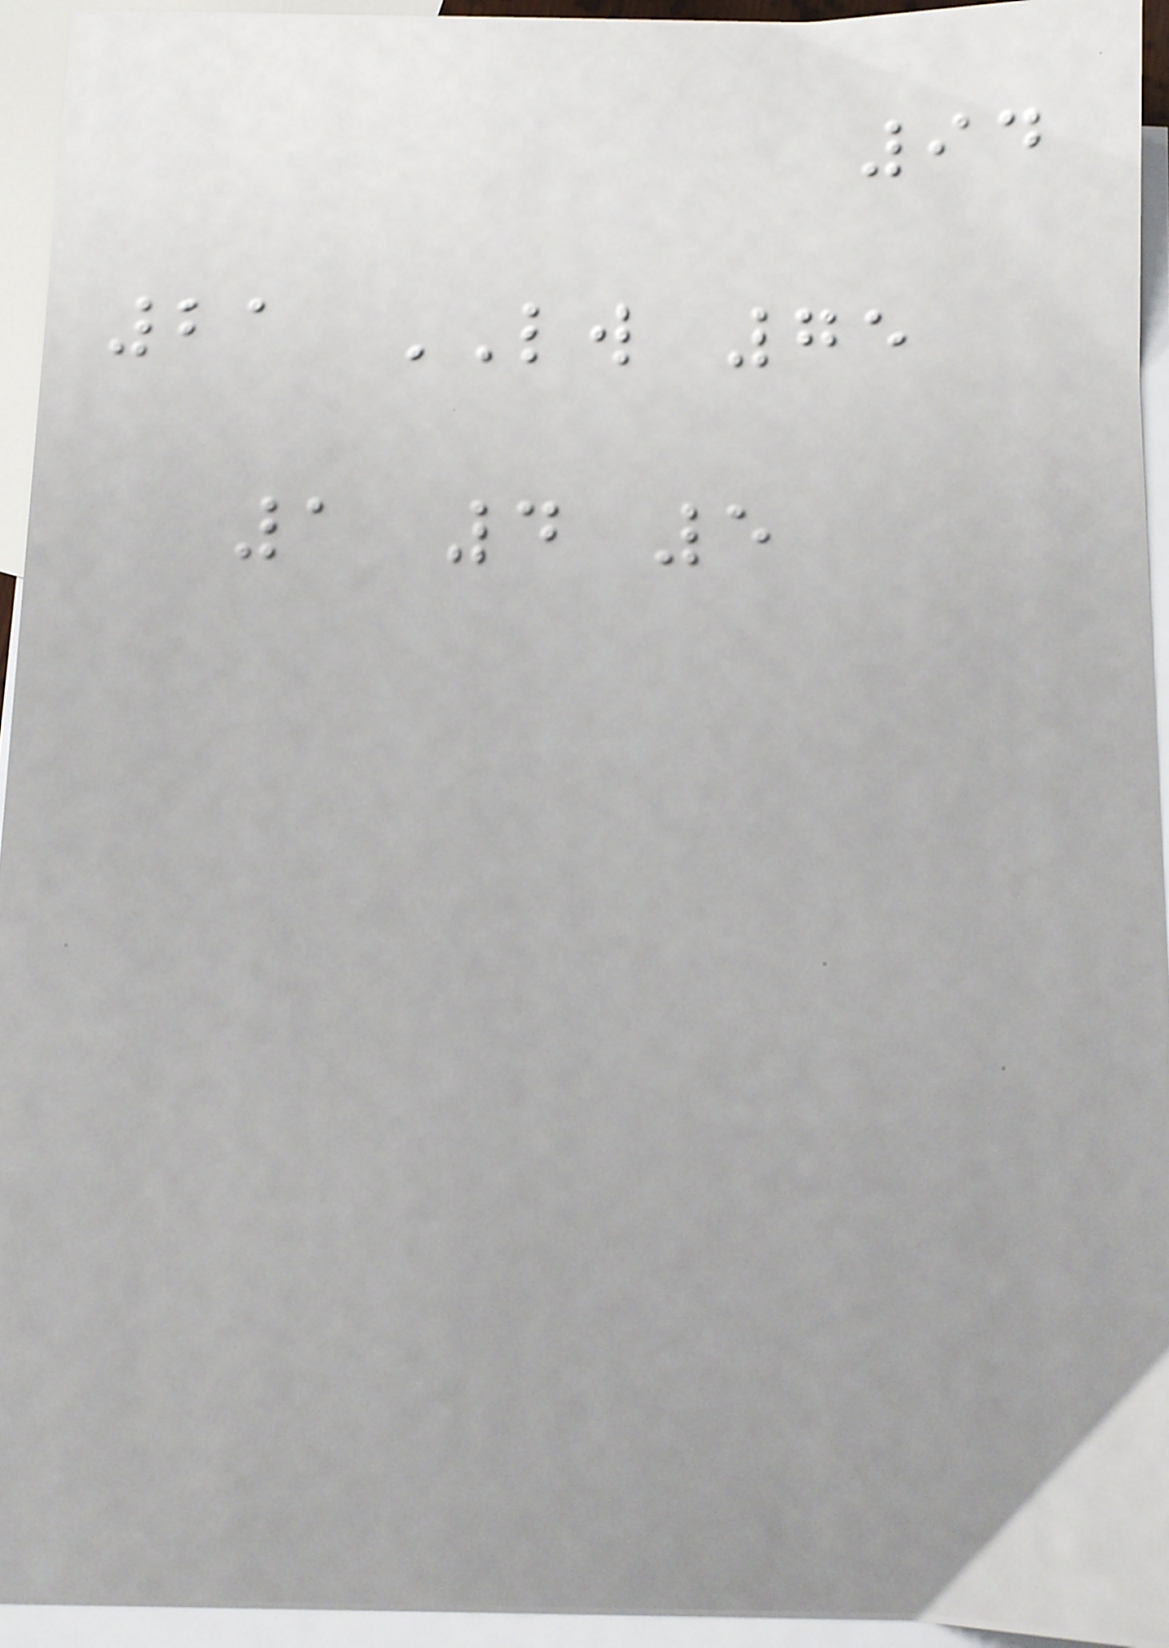94
21 LW 75
1 4 5
